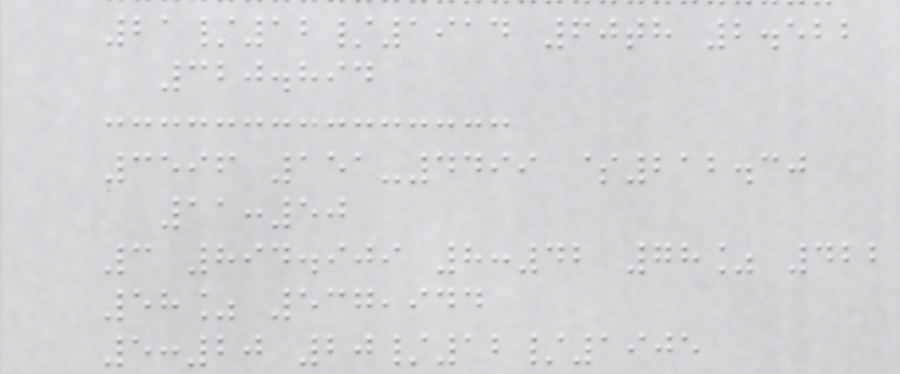21/12/1914 60th 2.522
320.894
3596 151-4499 $212.30
11:50
3 894.909 8:42 78% 422
58% 537,944
5:20 20/12/1905
